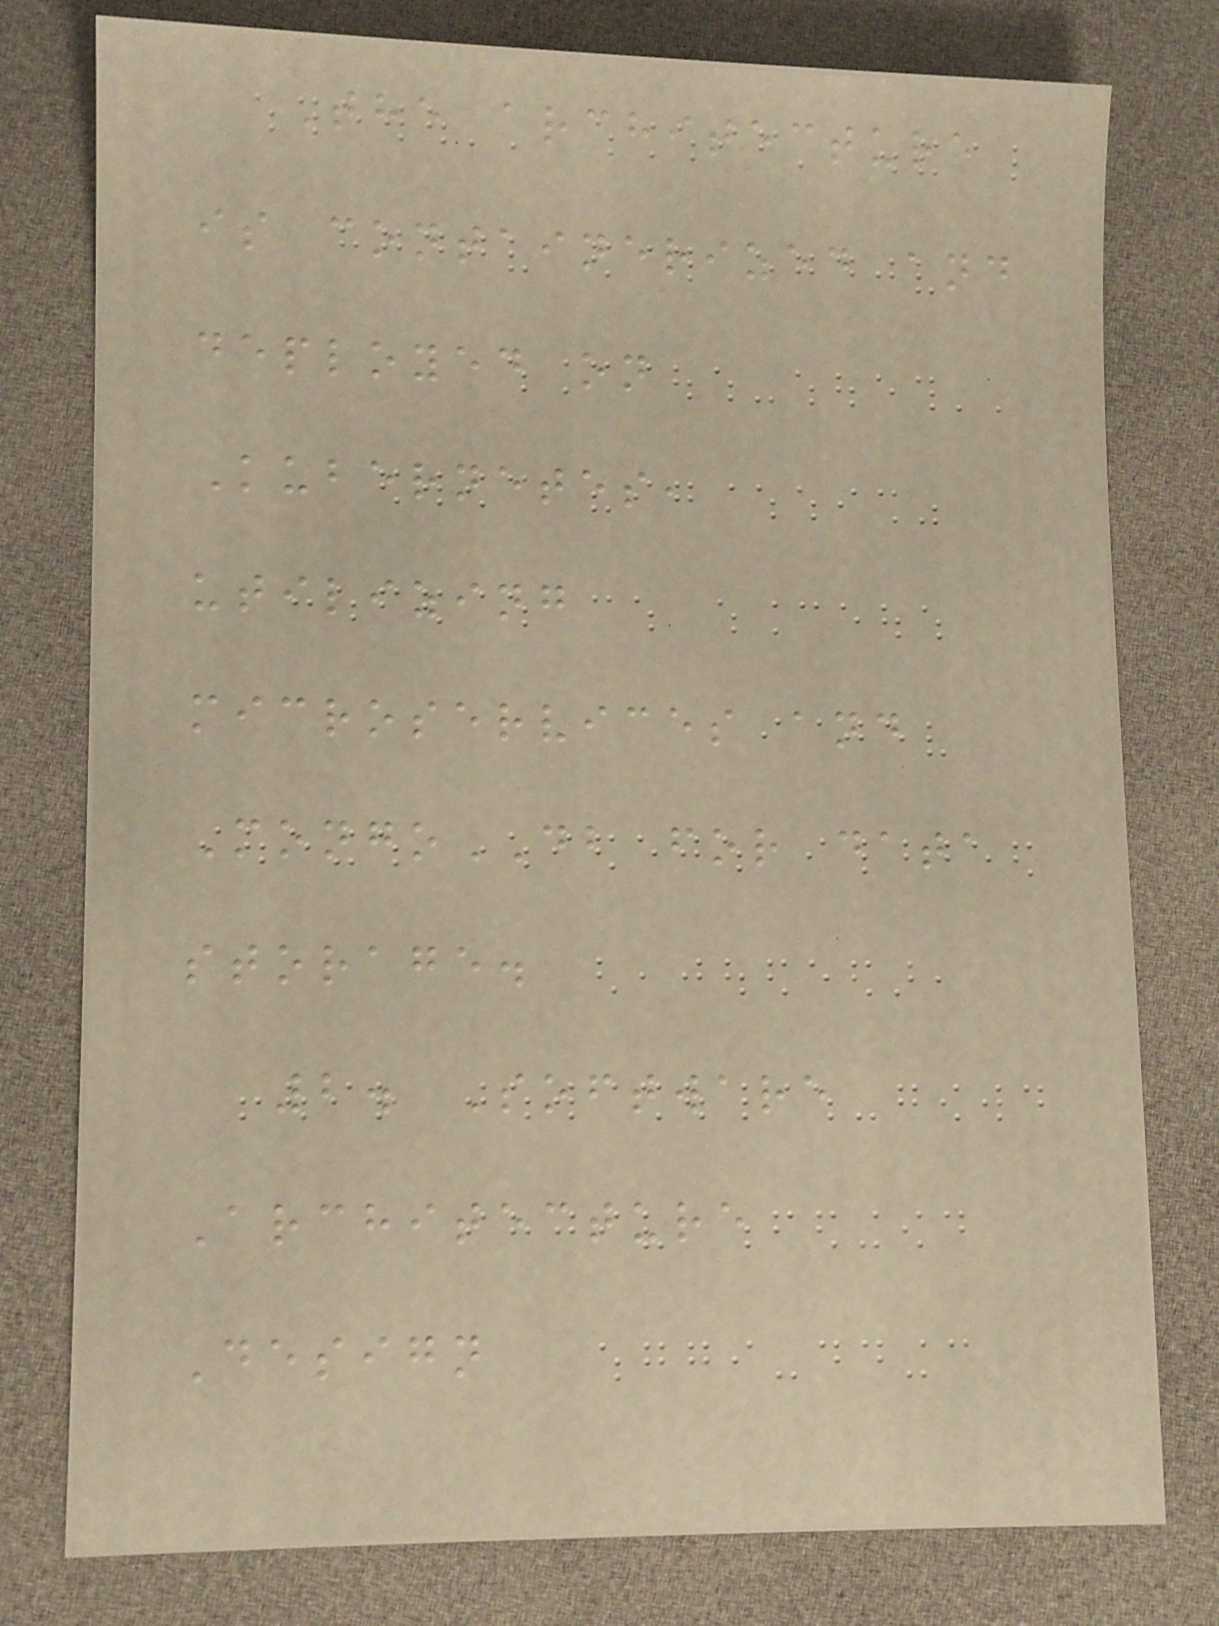The architecture
is containerized and
deployed on
Kubernetes,
utilizing
microservices and
MongoDB for data
storage.
2. Software
Architecture
Design
